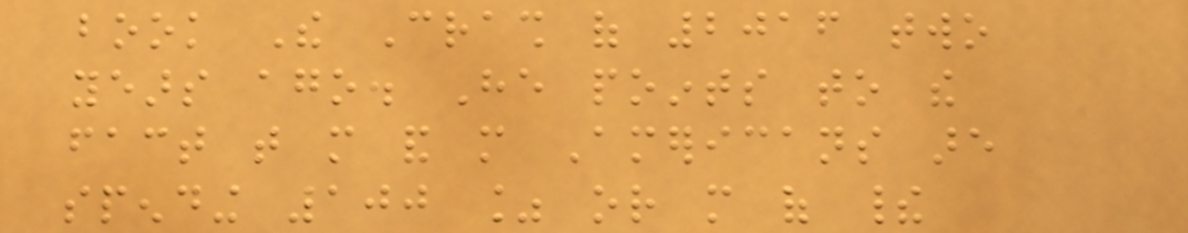book The Crash of 2016 two
years ago. He points to the
fact that more and more Americans are
spending 100 % or more of their
